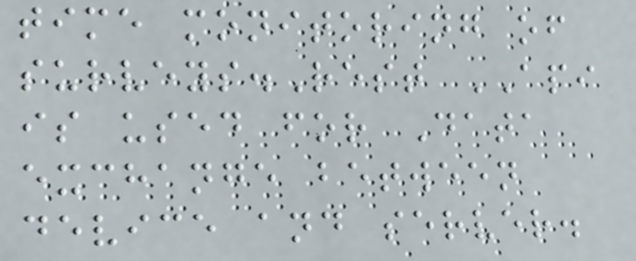time monitoring of
surveys.Rest API
is used for Data
exchange between
device and server.
